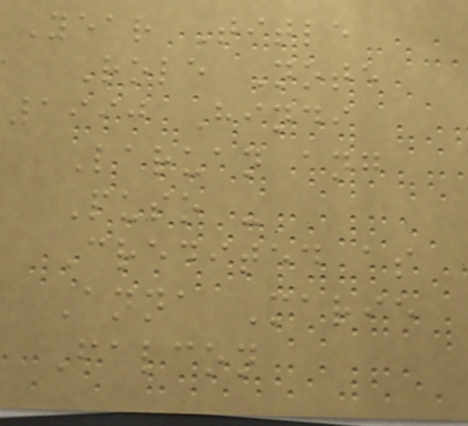Year Title
Role Note
1990 Hindi
Laruan ang
Puso -
Credited as
Anna Marie
Falcon
